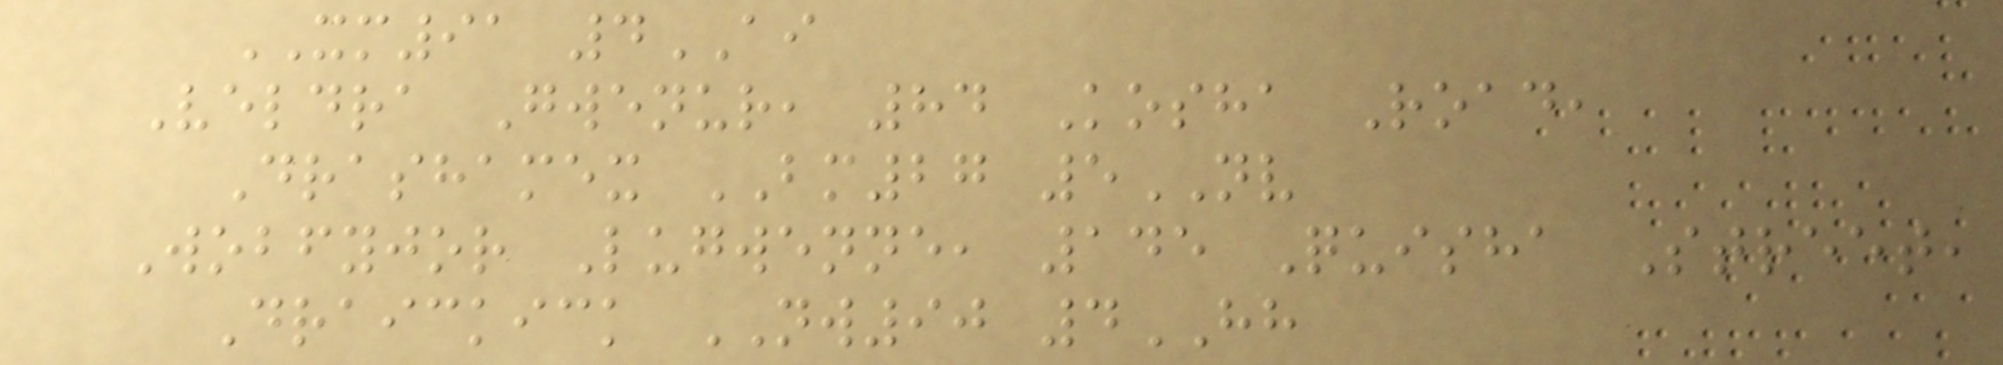XM91 4AI
Veldra Gwenur, 84 Kosha Road,
Drashamex BM27 5NV
Wobfyjor Lugwenne, 145 Quisha Street,
Draickick NW90 4HH
